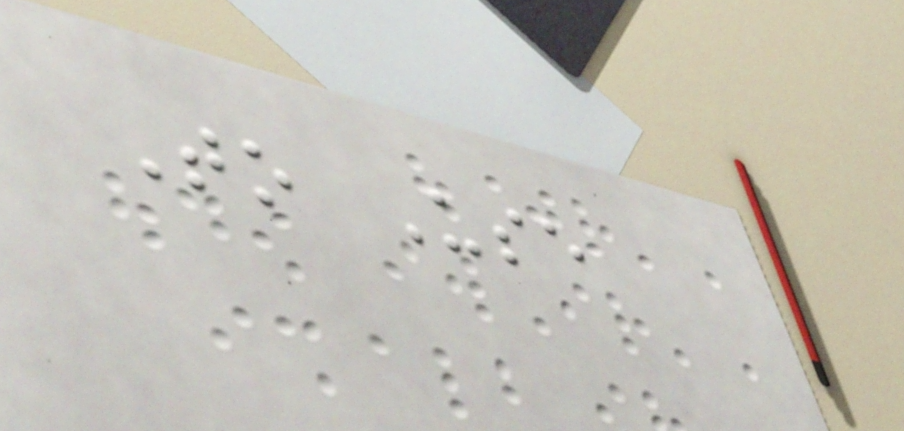To Use
